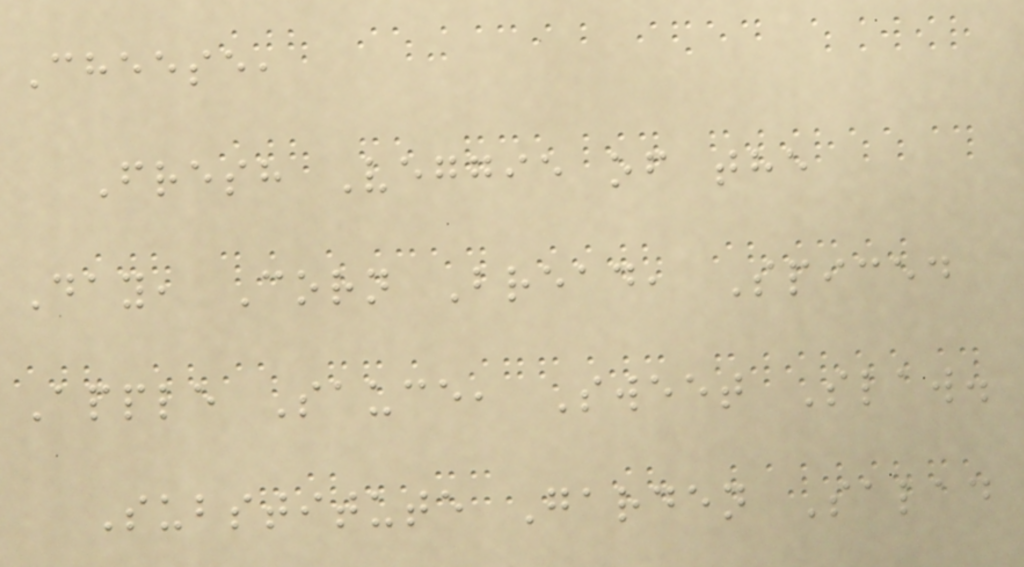Cheese,
Fresh Veggie of the
Day, Corn Bread, Spiced
Apple Sauce, Sweet Slaw.
Substitute Garden Salad
